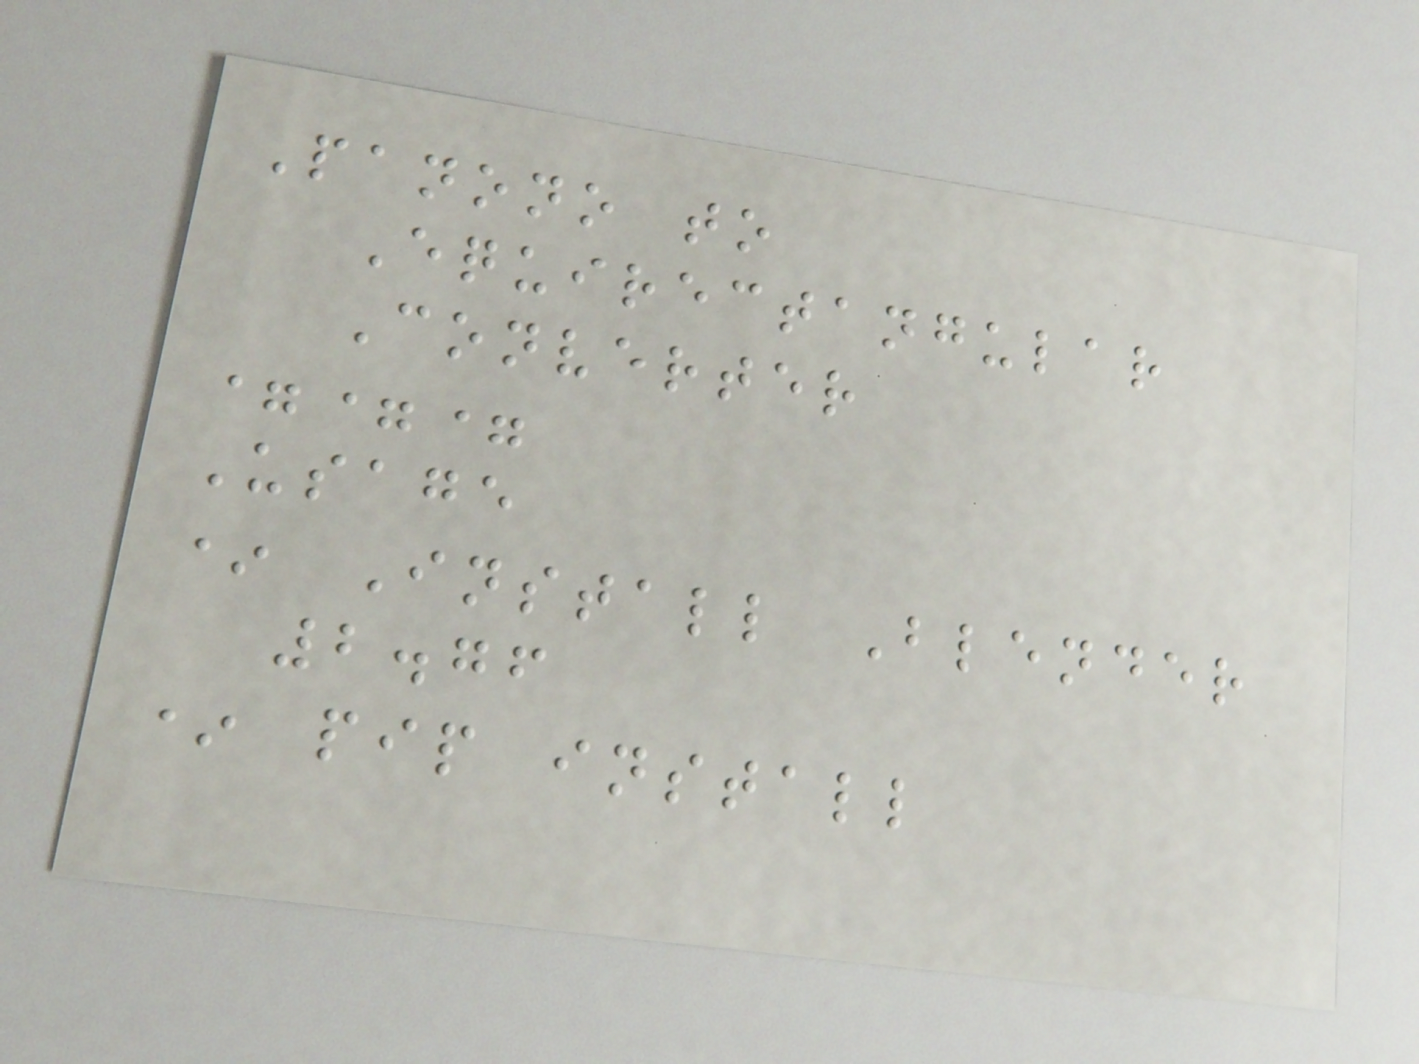Panono to
Equirectangular
Converter
===
Usage
* Install Blender
2.76
* pip install
